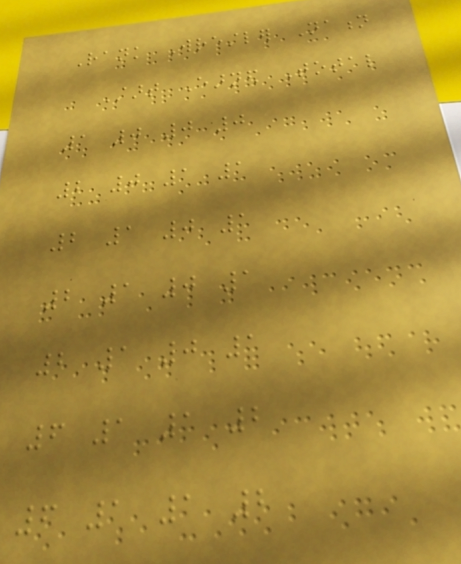Rank Wrestler Nation
Start Earned Total
1 0 0 0
2 0 1 1
2 1 0 1
2 1 0 1
2 1 0 1
6 1 1 2
6 1 1 2
